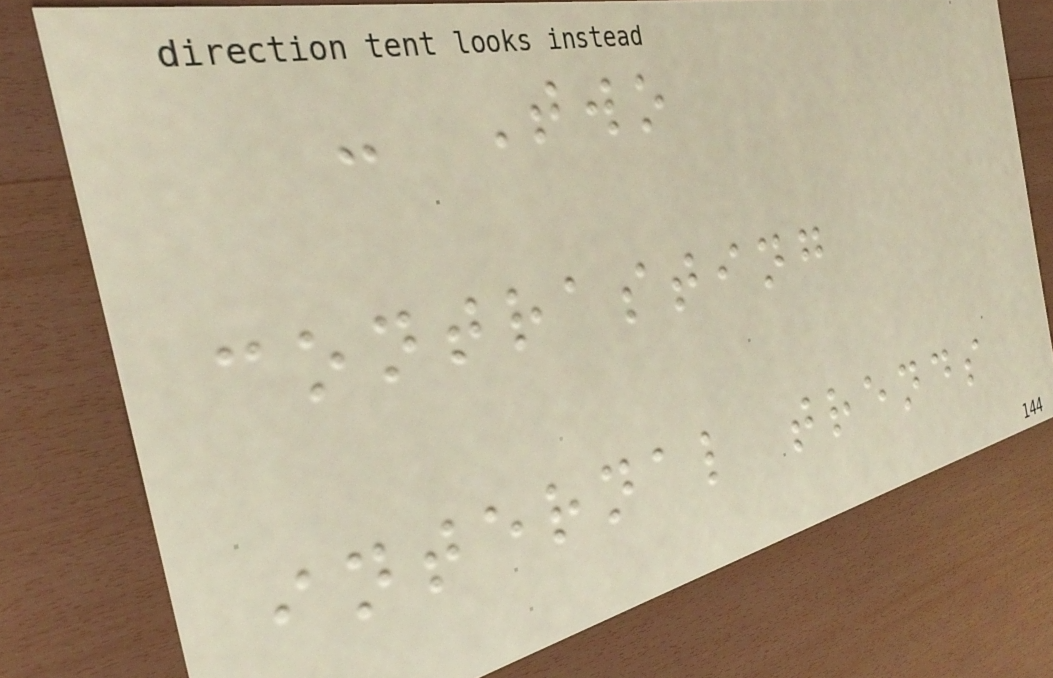- Two
contrasting
internal trends
